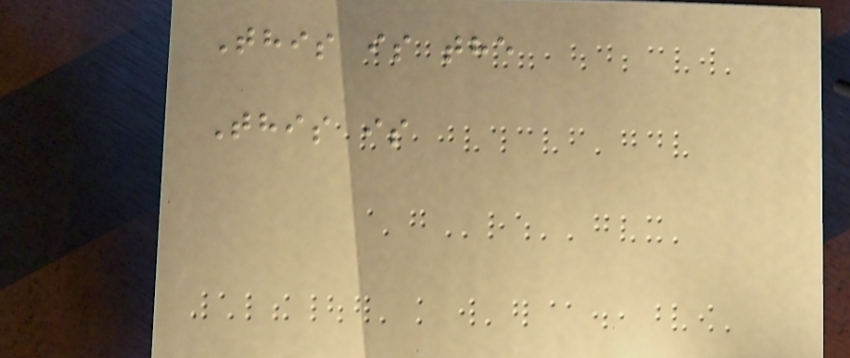This is the
This is
